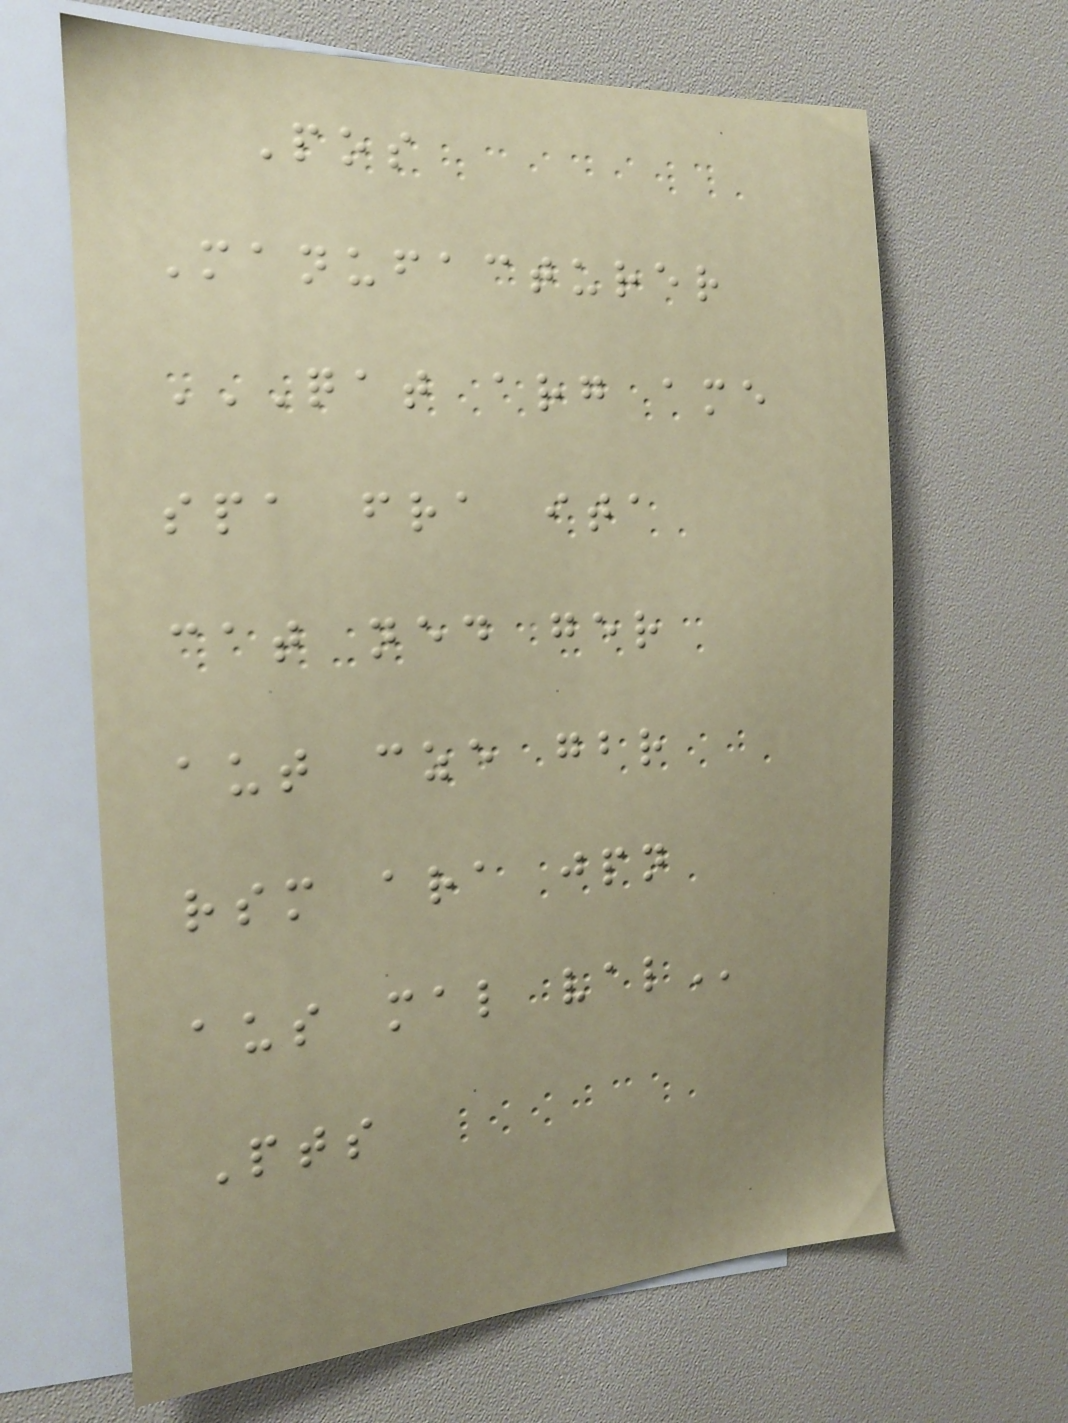Pos
Manufacturer
QAT ARG AME
SPA FRA ITA
CAT NED GER
AUT CZE GBR
RSM ARA JPN
AUS MAL VAL
Pts
